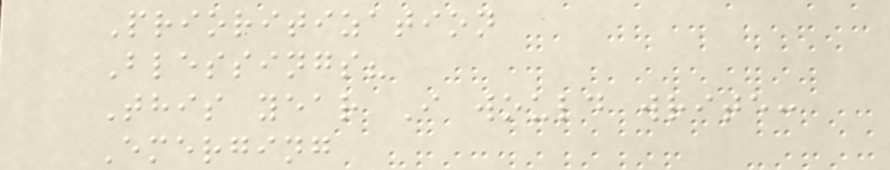Prioritization
Blessings?
This year I would write:
Emerging
